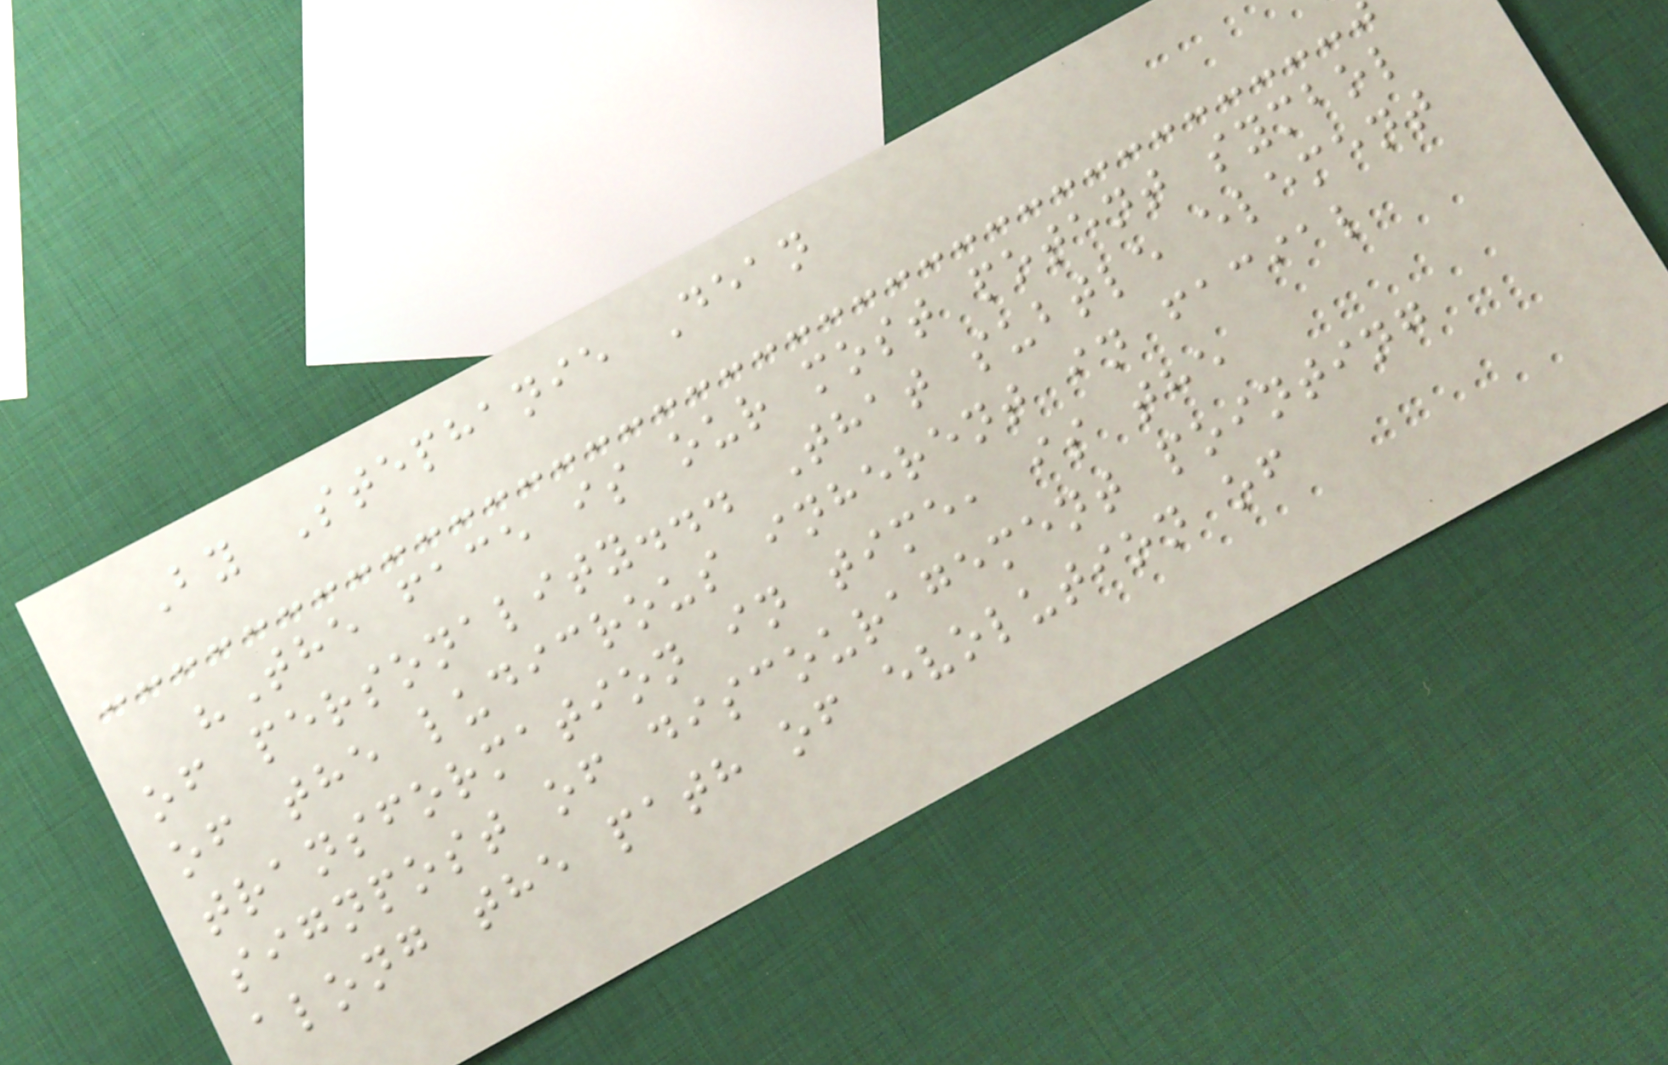By Stephanie Dean
"The face is our most potent symbol
of personality... That subtle element
of the ludicrous inherent in facial
transformation in time, is the
signpost of discouragement pointing
along the path of evolution of
